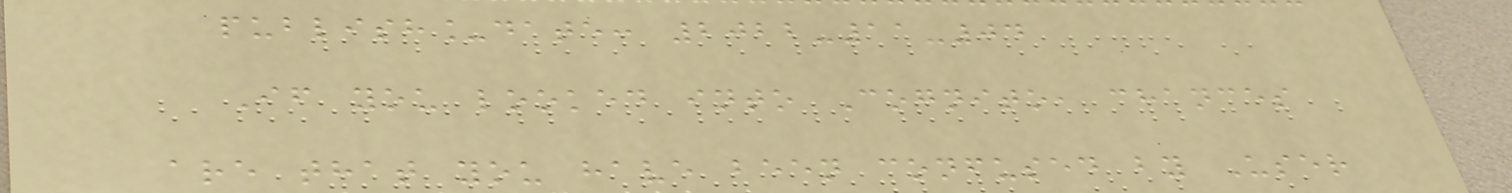publish_date: 2022-11-04
If you looked into Cognito, chances
are that you have been confused by User
